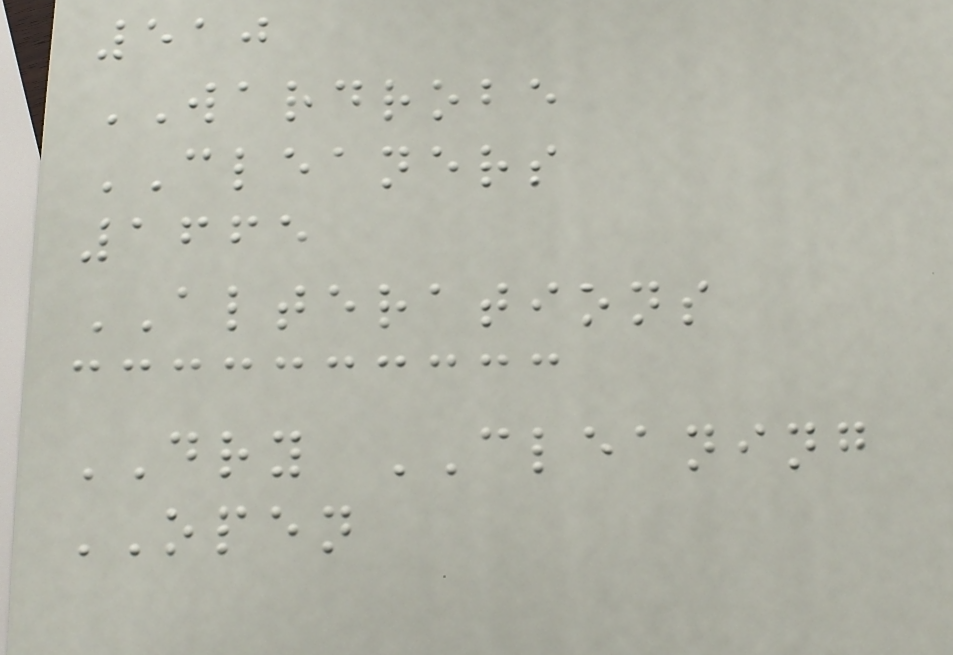510
WARDROBE
CLEANERS
1665
ALTERATIONS
DRY CLEANING
OPEN
